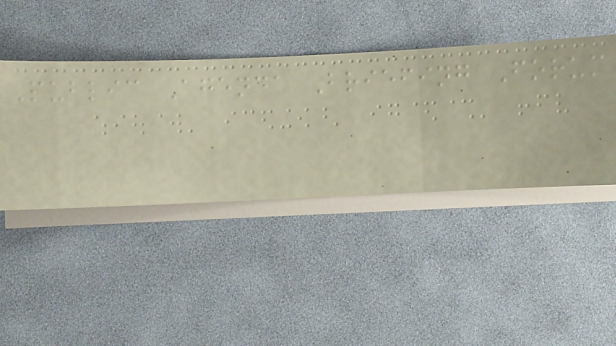Public Agenda Briefing Forum
